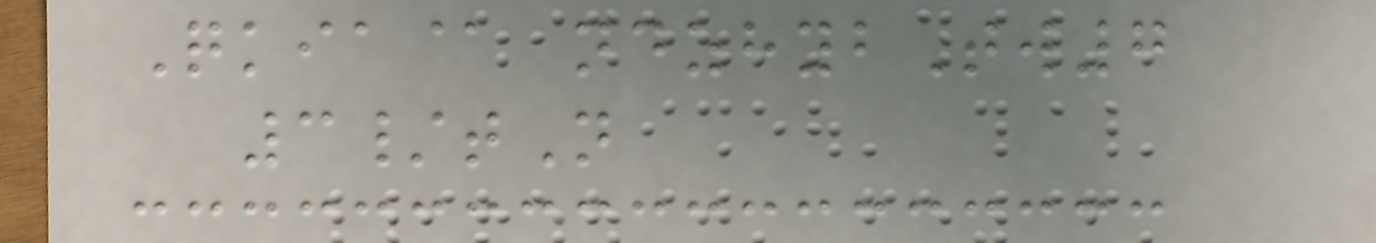Qkia@ ndzhybTw7
3/tN
